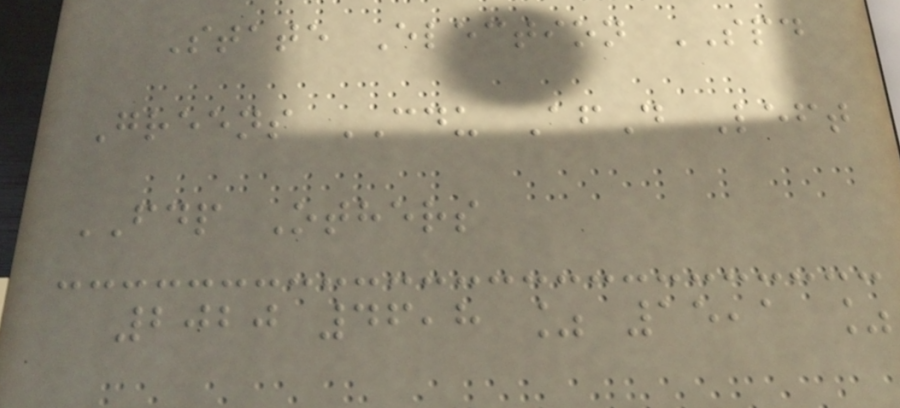State Election SPD
Greens CDU AfD Left
FDP Others
2020 46,8 % 15,1 %
